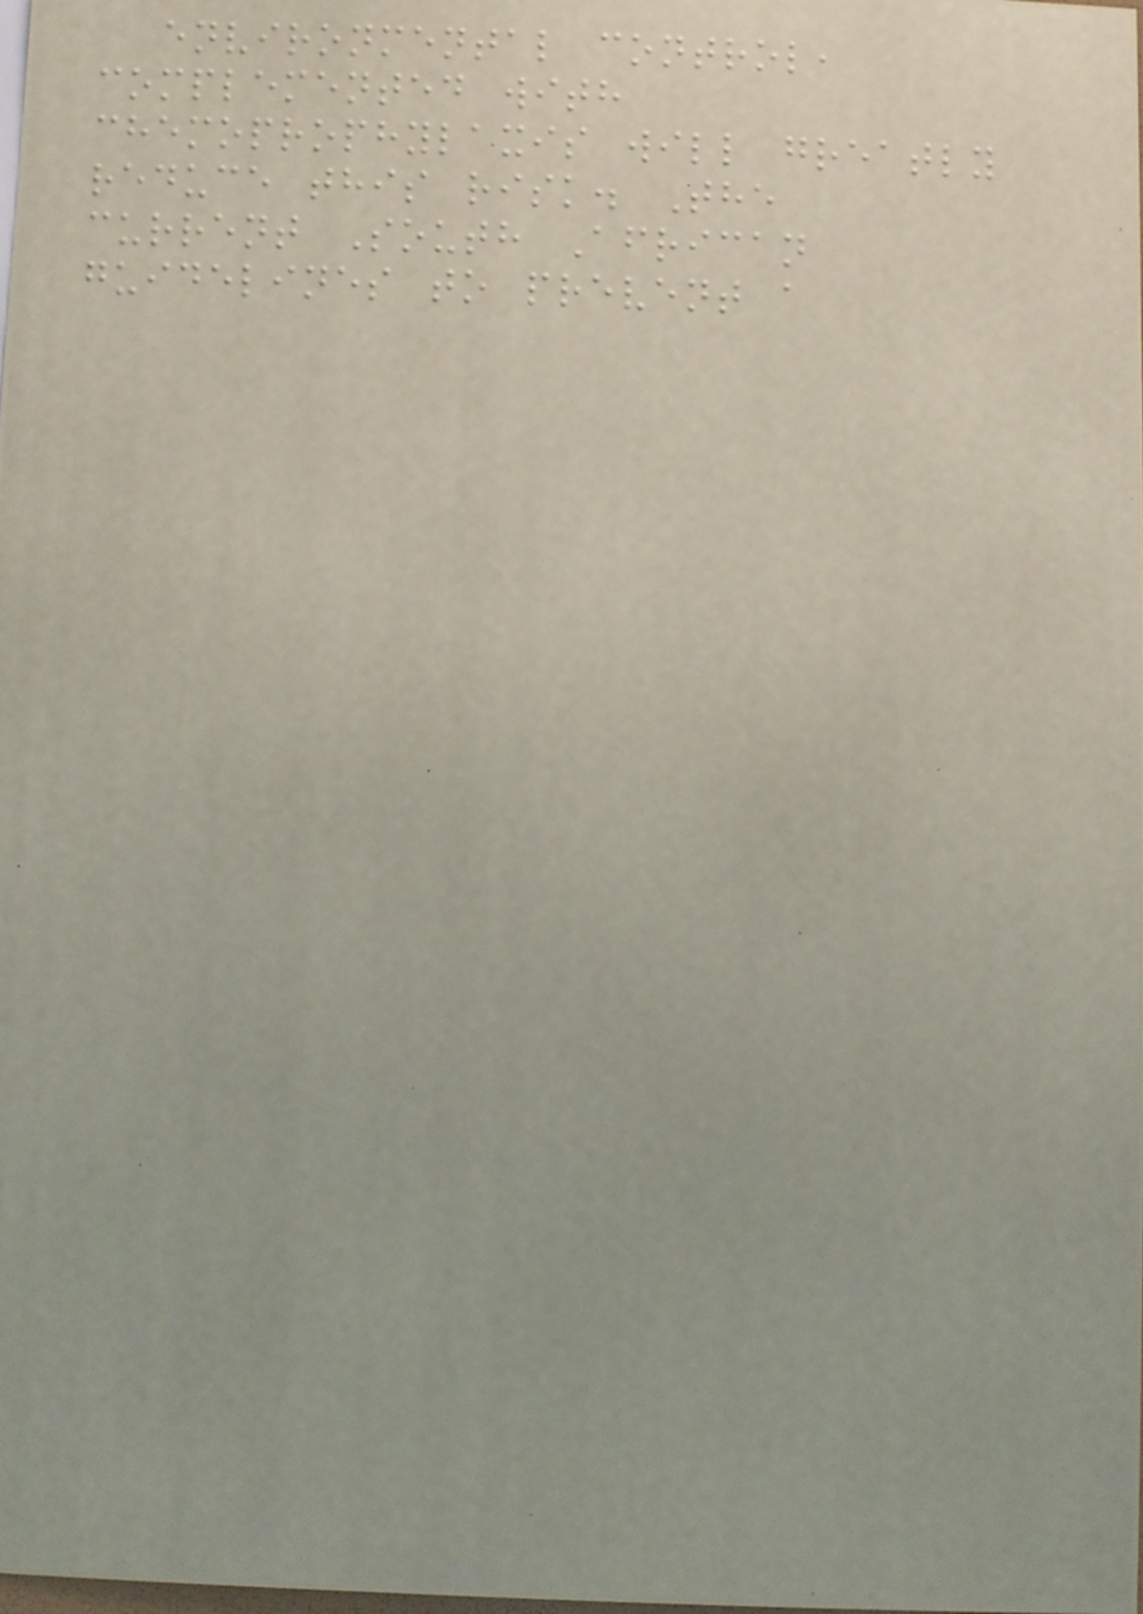environmental control,
complemented with
chemoprophylaxis will greatly
reduce this risk. The
current South African
guidelines to prevent a
